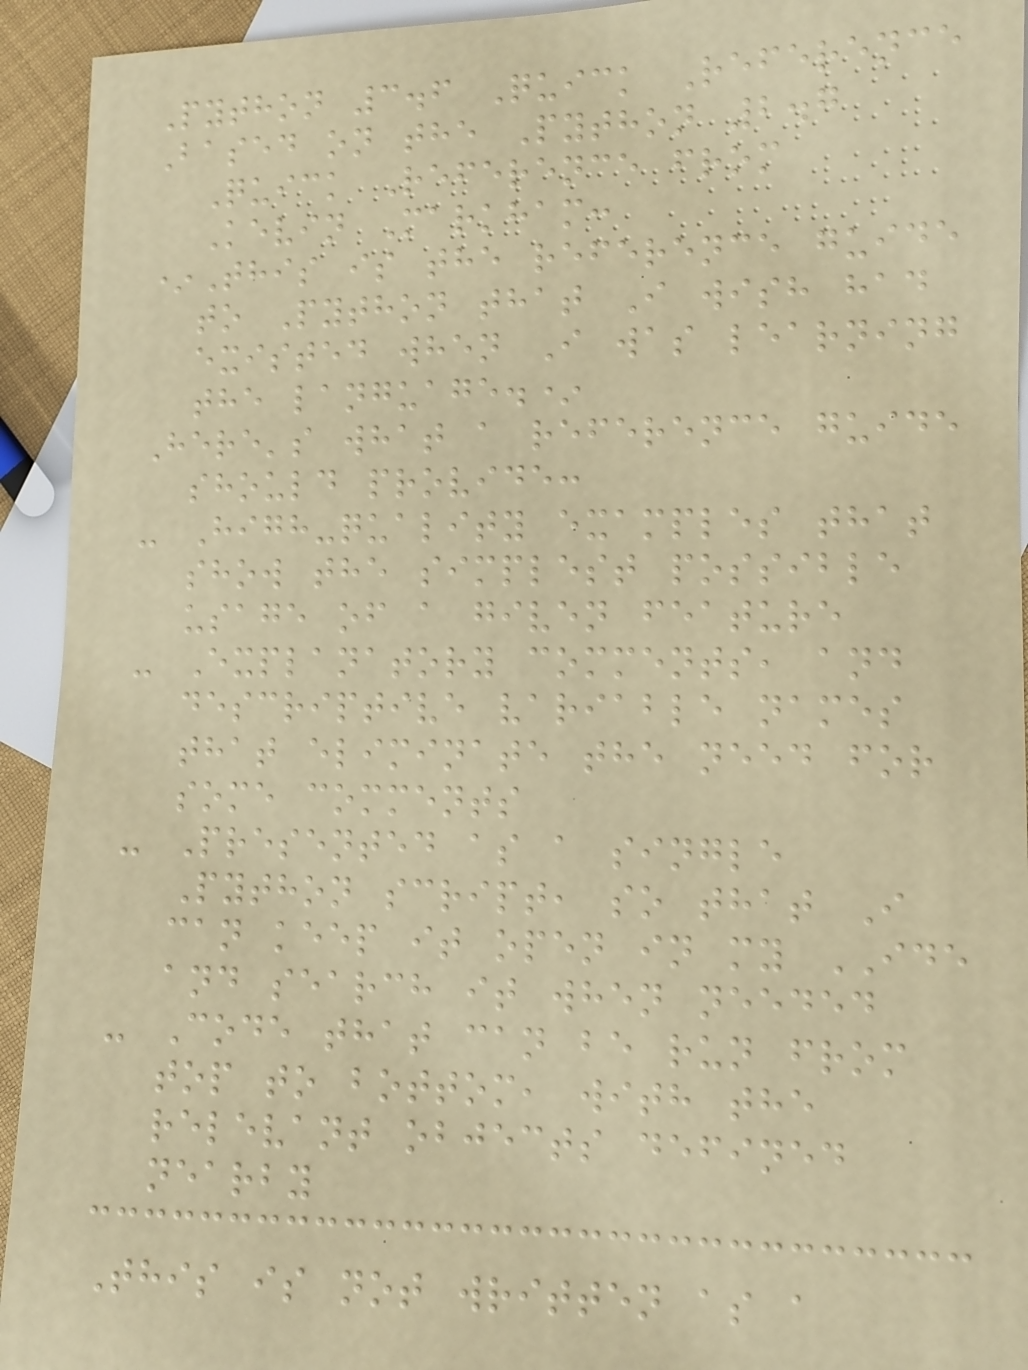Python 3.6 Quick Reference
Based on the Python 2.7
Quick Reference from
Kevin Markham:
*This is the reference guide
to Python that I wish had
existed when I was learning
the language.*
Here's what a reference guide
should provide:
- High-quality examples that
show the simplest possible
usage of a given feature
- Explanatory comments, and
descriptive variable names
that eliminate the need for
some comments
- Presented as a single
Python script, so that I
can keep it open in my IDE
and search it when needed
- Code that can be run from
top to bottom, with the
relevant objects defined
nearby
This is not written as a
